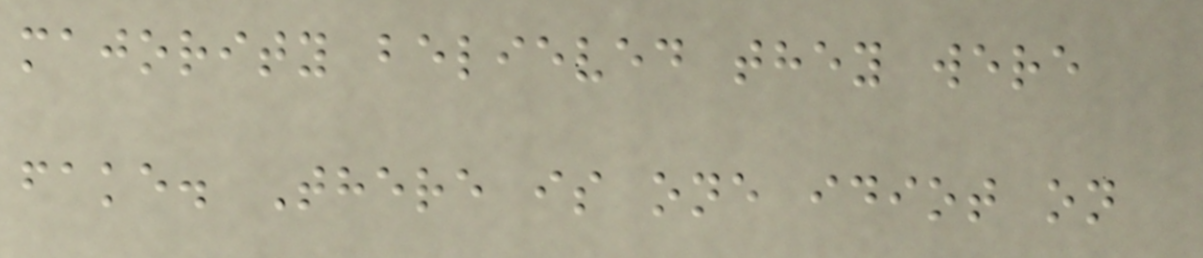majority believed they were
fake. There is one idiot on
